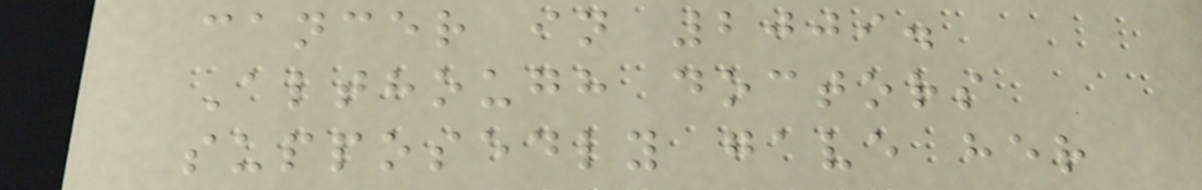cancer in 2009.
Although doctors
supposedly gave her
